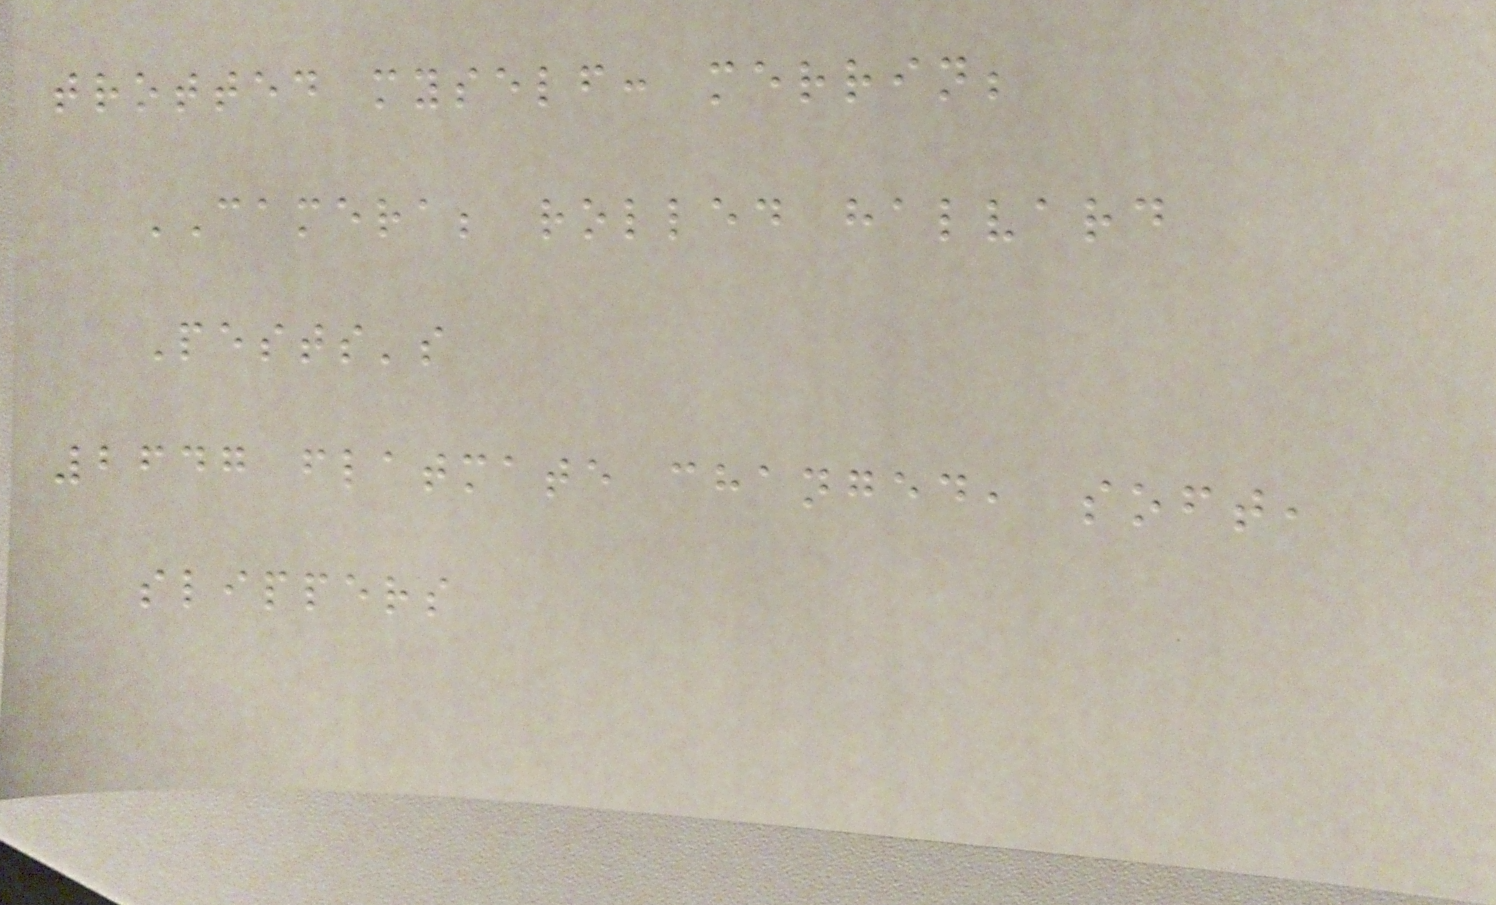trotted myself: merrin;
CAMERA; rolled halvard
Pests's
2647 flatmate changed, soft,
slippers
